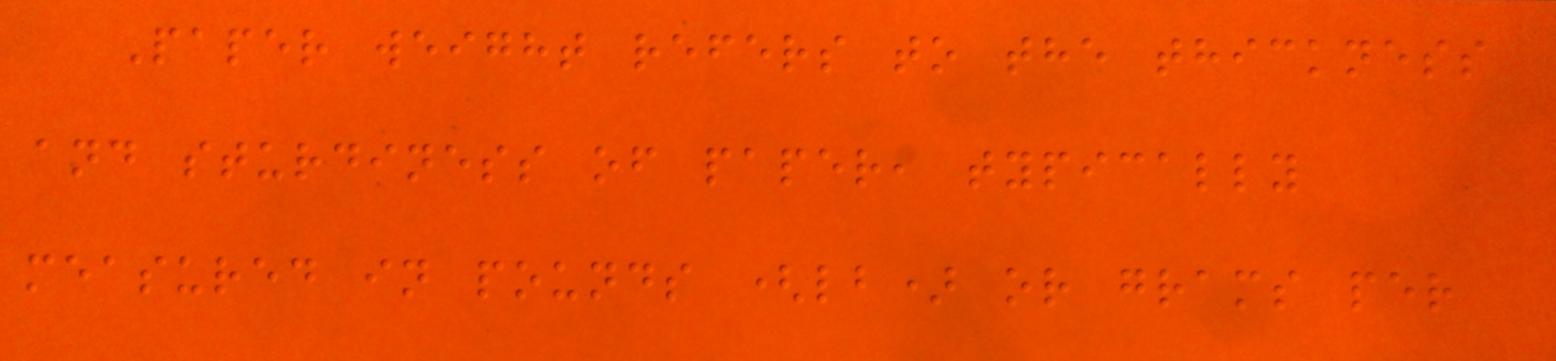Paper weight refers to the thickness
and sturdiness of paper, typically
measured in pounds (lb) or grams per
